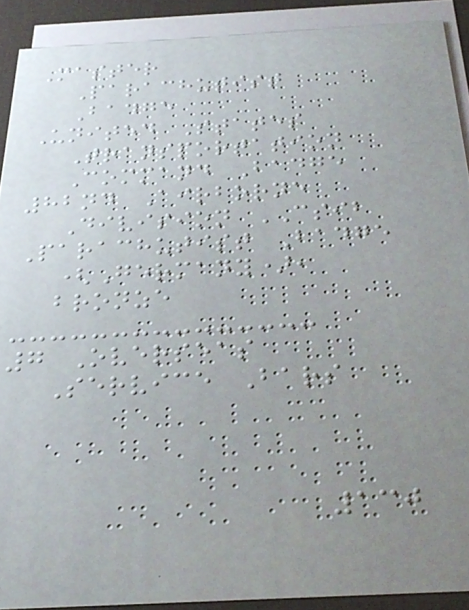Master
Parachutist
Badge
United States
Transportation
Command Badge
82nd Airborne
Division CSIB
Parachutist Badge
(Germany),
bronze
7 Overseas
Service Bars
130
